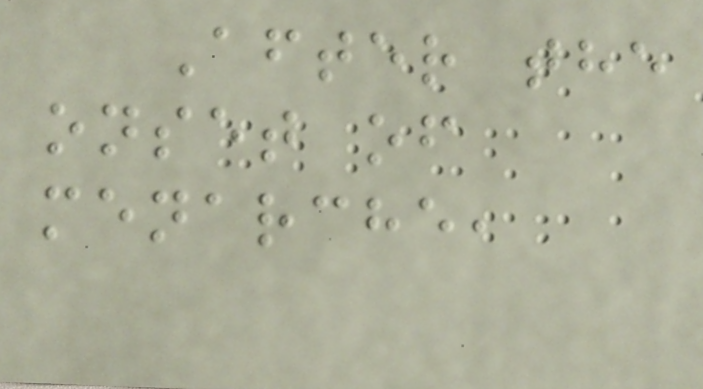After the
onset of
menarche,
